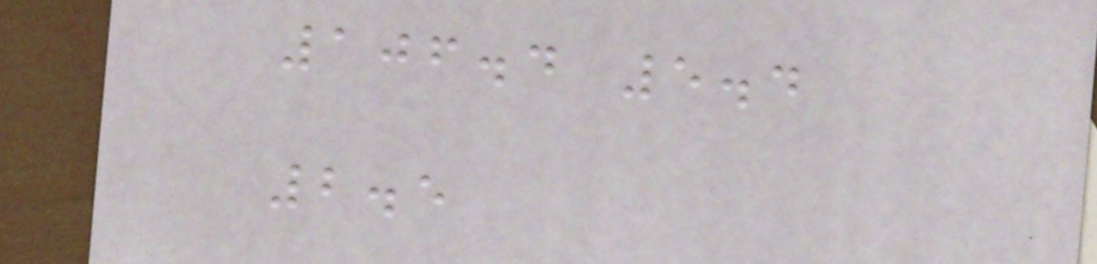106.4 5.4
2.5
